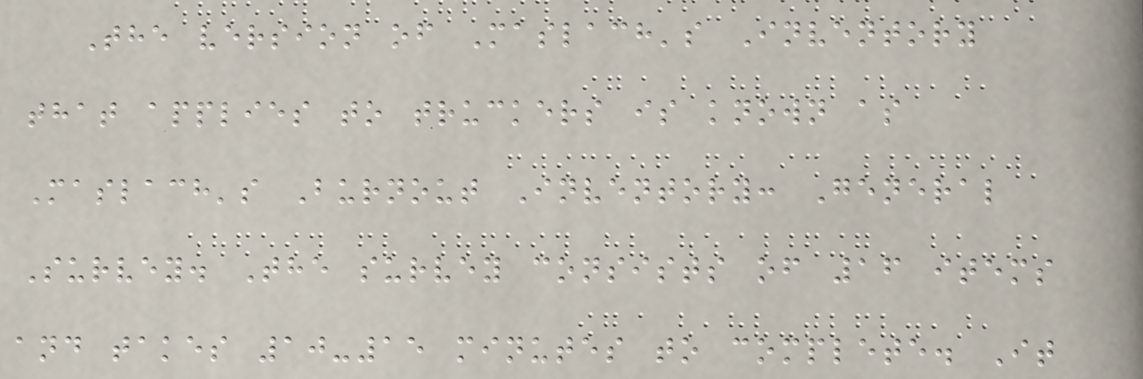The version of Maslach's Inventory
that applies to truckers is known as
Maslach's Burnout Inventory: General
Survey. The survey consists of 16 items
and takes 10-15 minutes to complete. It
